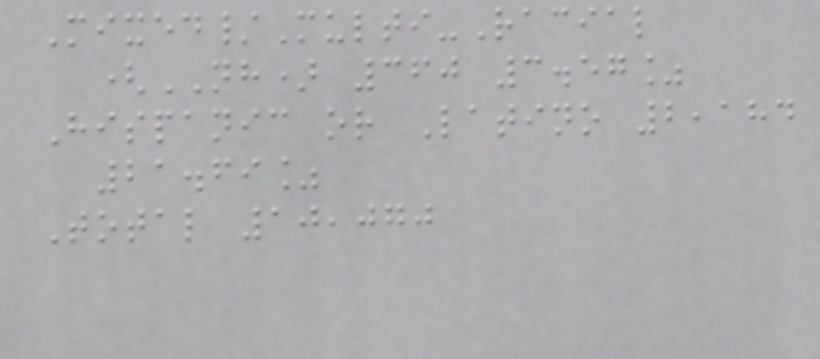Mixed/Multi-Racial
(NH) 360 3.57%
Hispanic or Latino 2,184
21.69%
Total 10,070
